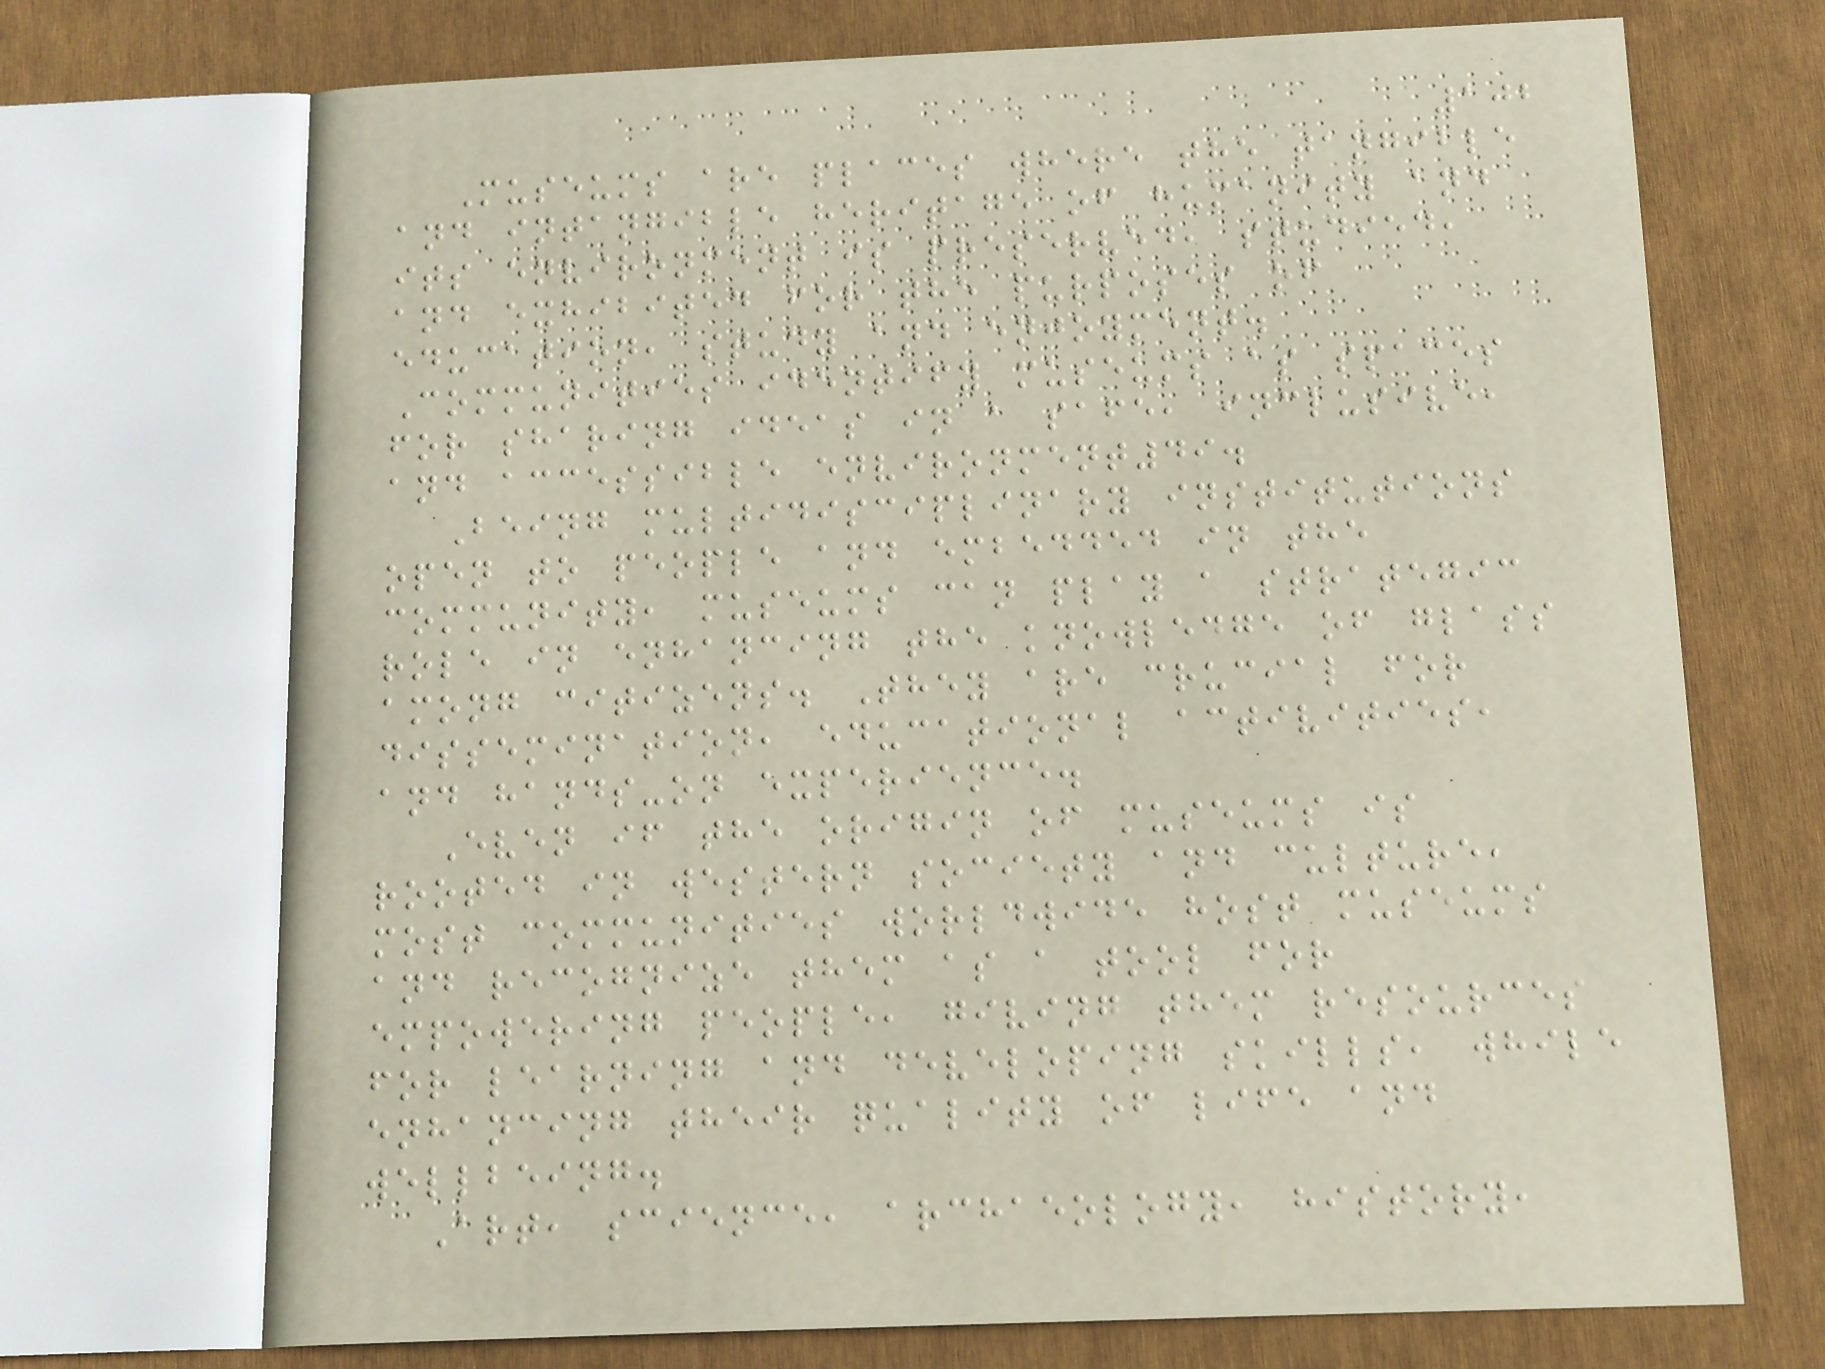102
Museums are places where the tangible
and intangible heritage of humanity and
its environment is preserved, studied,
and exhibited for the purposes of
education, study and enjoyment.
Communities identify museums as spaces
for sharing ideas in a safe, inclusive,
and accessible environment49.
Being multidisciplinary institutions
open to people and embedded in the
community, museums can play a strategic
role in enhancing the knowledge of glass
among citizens. They are crucial for
dissemination, educational activities,
and hands-on experience.
Even if the origin of museums is
rooted in western society and culture,
most communities worldwide host museums
and recognize them as a tool for
empowering people, giving them resources
for learning and developing skills, while
enhancing their quality of life and
wellbeing.
Art, science, archaeology, history,
